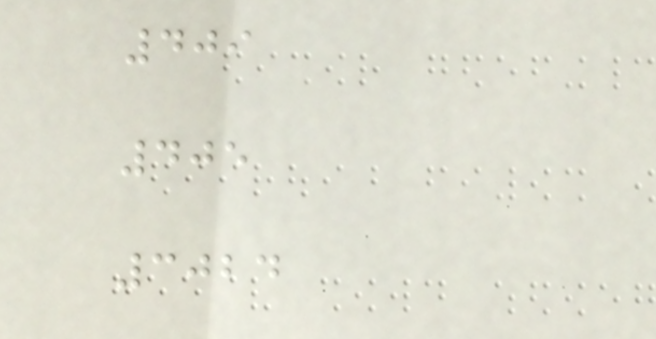409
405
3024
